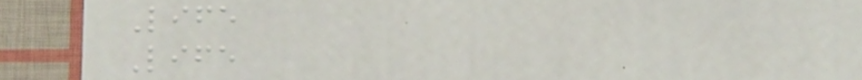Life
Life
